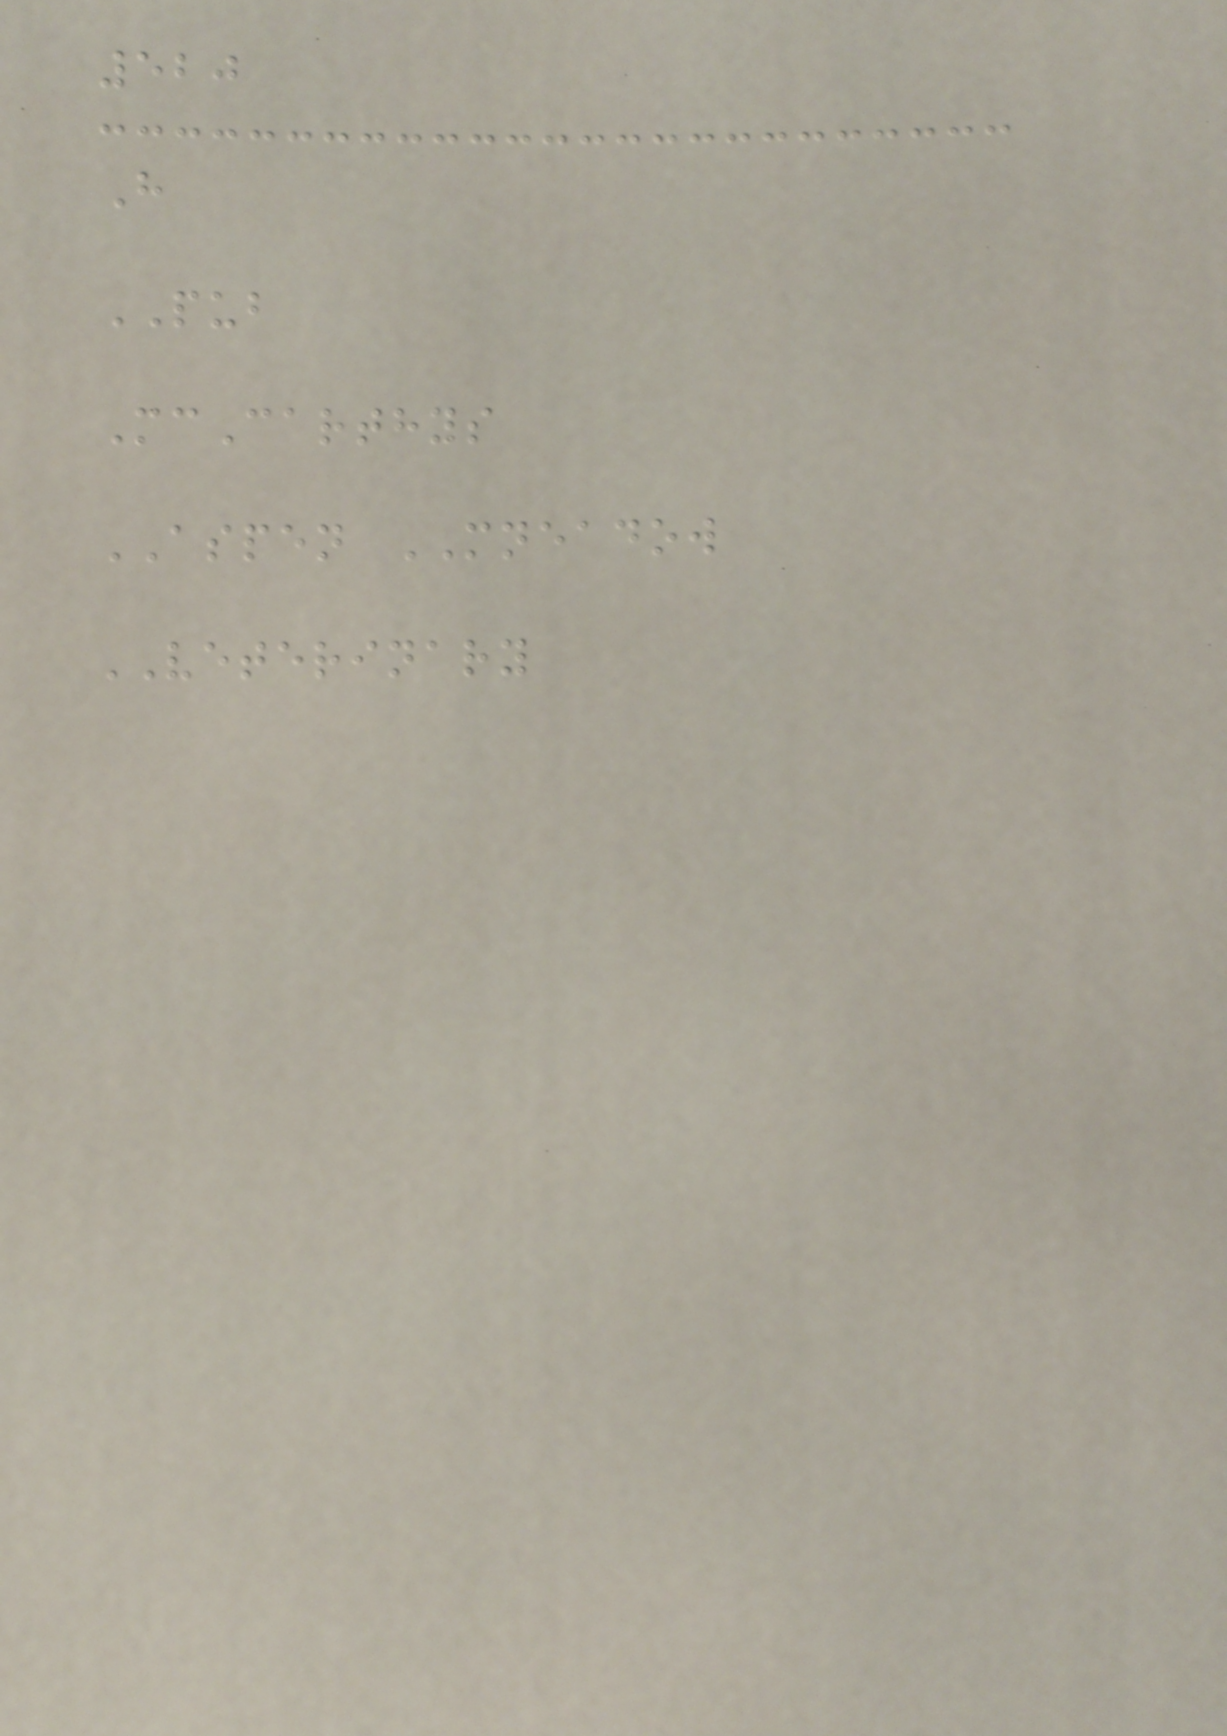520
H
PUB
McCarthys
ASPEN MNEADOW
VETERINARY
